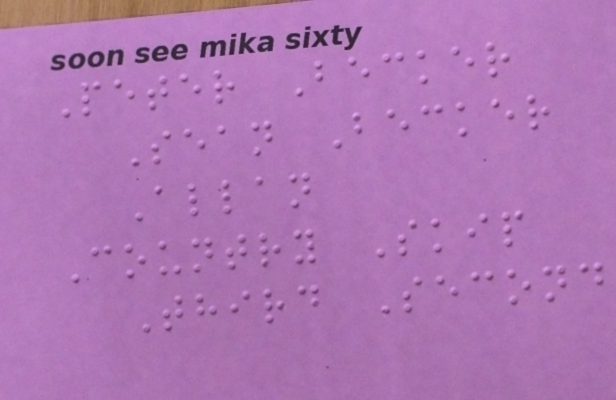Peter Becker
Sean Becker
Allan
Country Skip
Third Second
